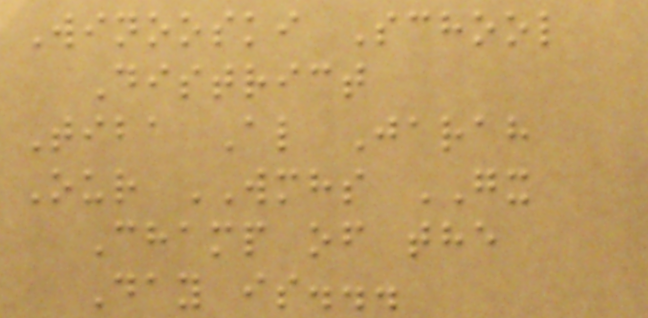Winooski School
District
Tiba Al Jarah
Our WMHS GX
Champ of the
Day is...
